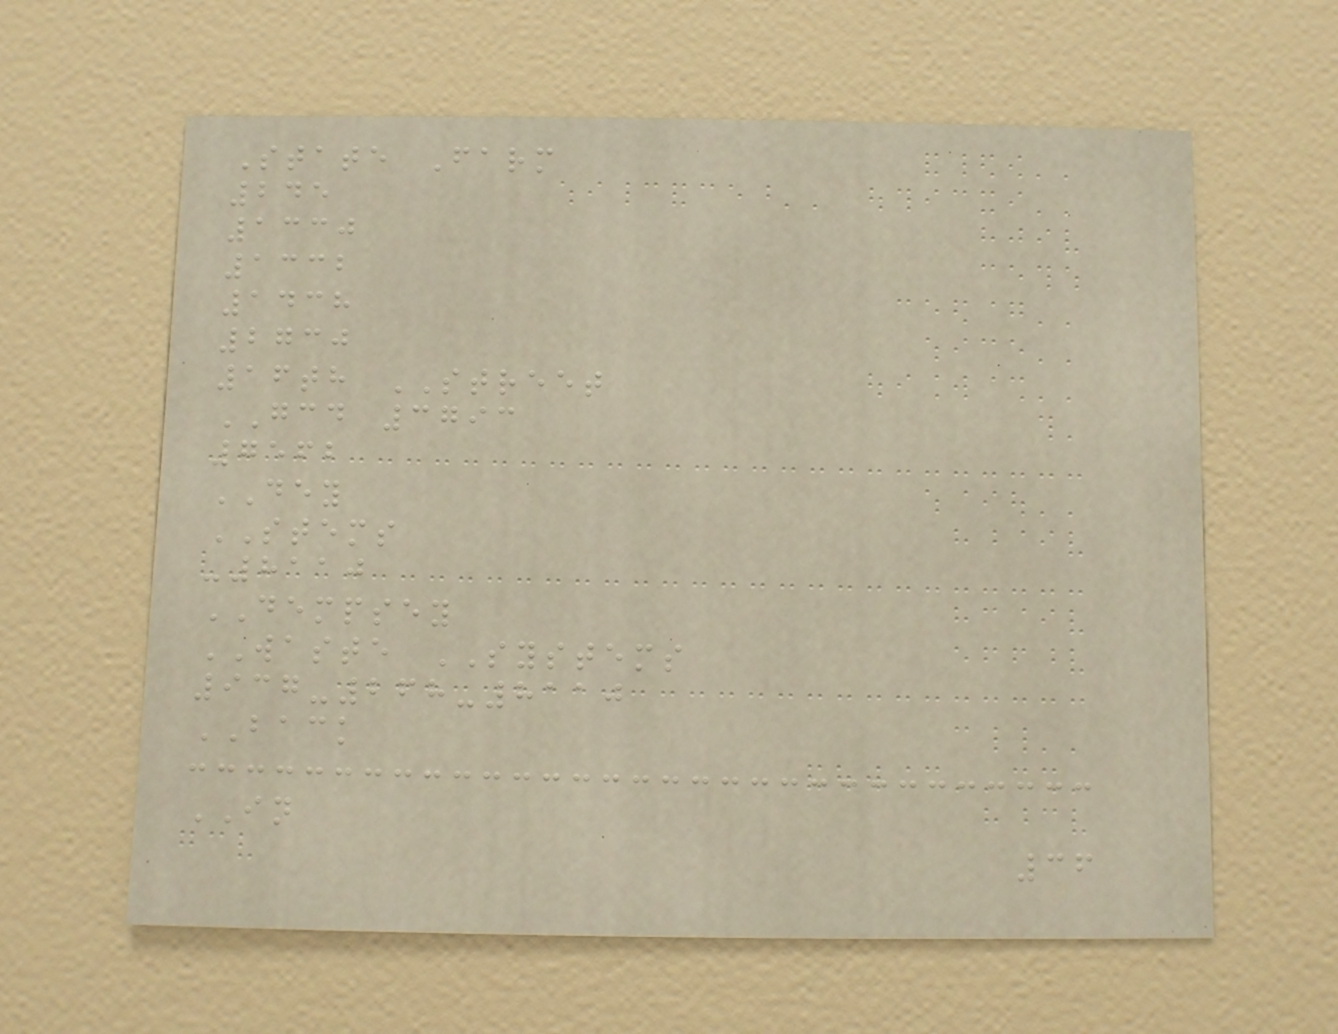State Farm
245
1330
1332
1438
2730
16th STREET
GCD 3793
7562
DEY
STEMS
-8110
DEMPSEY
WASTE SYSTEMS
937-268-8110
BACK
IN
36
